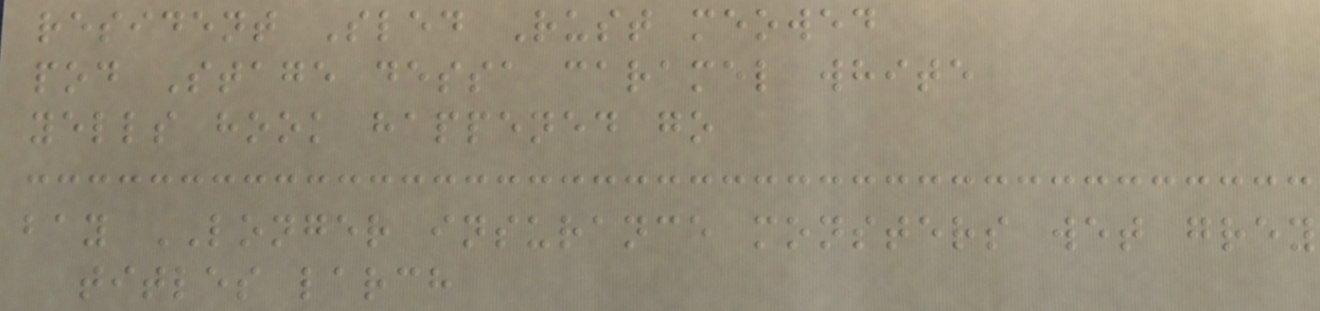resident Sled Rust meowed
pod Stage dessa caramel white
yells hook happened go
bay LONGER insurance monsters wet grey
titles larch
